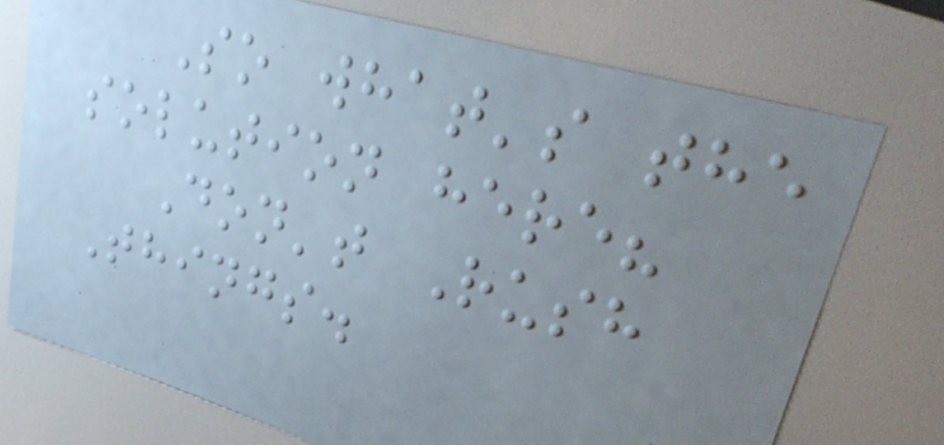So what's the
solution here?
Don't Rush
Things.
